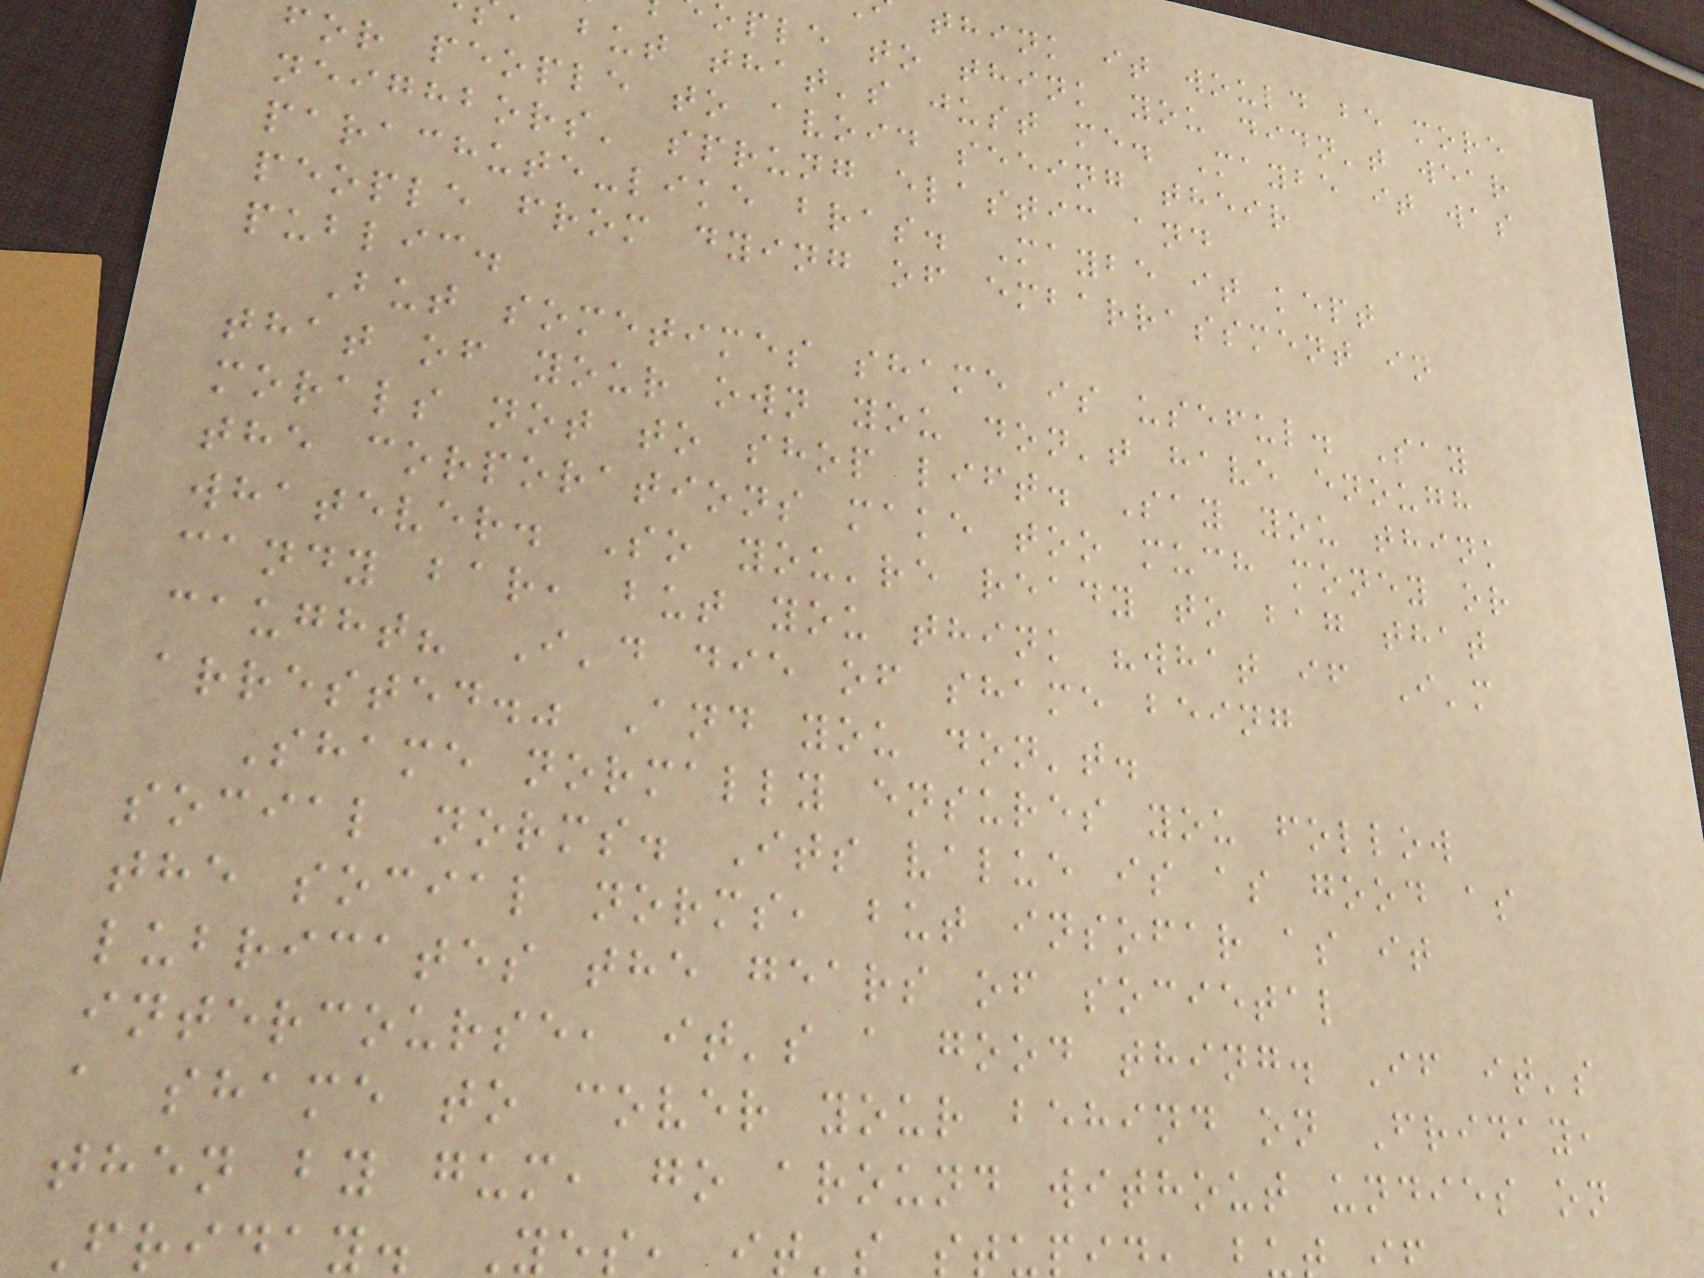think it would be more
ople to think you didn't wear
, but that's just me. Maybe it was
for people to avoid seeing their
neighbors' sprung elastic and
parachute-like bras. Maybe it kept
people from dying of embarrassment in
public.
But sometimes shame is useful. Say
that of your own you don't have enough
morals not to shop lift. Say you think
the corporations make too much money or
whatever. So you're ready to bag that
candy bar, but you think "what if I'm
caught? I'd die of shame being
arrested." And you don't.
Shame normally ensures you follow
social norms. Its value is as good as
the social norms, but insofar as it
lubricates the gears of societal
intercourse, it's a good thing. If it's
a shame to cover your behind on Friday,
then by gum, go around without undies on
Friday. Yes, it's
